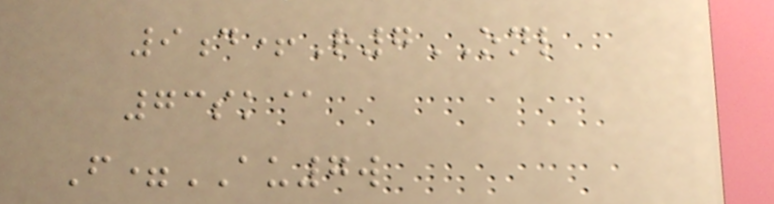9d+R7ONL
73sk@
F=AU7w
